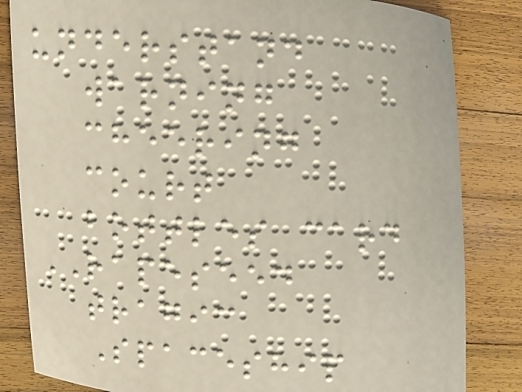understand
warning
cheering
court
bottles card
RAPESEED
tragic
Spaceship
